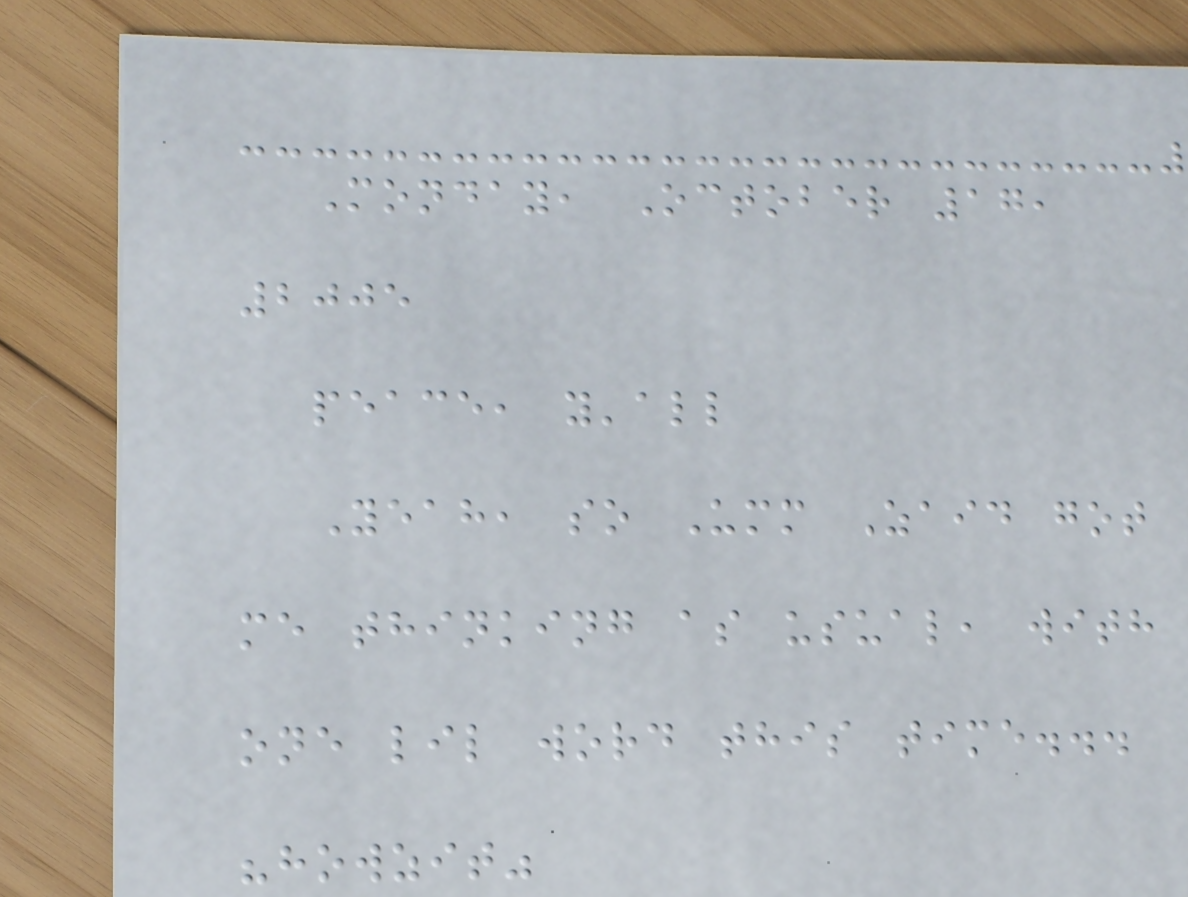Monday, October 17,
2005
peace, y'all
Yeah, so Umm Zaid got
me thinking as usual, with
one lil word this time...
"howzit"
